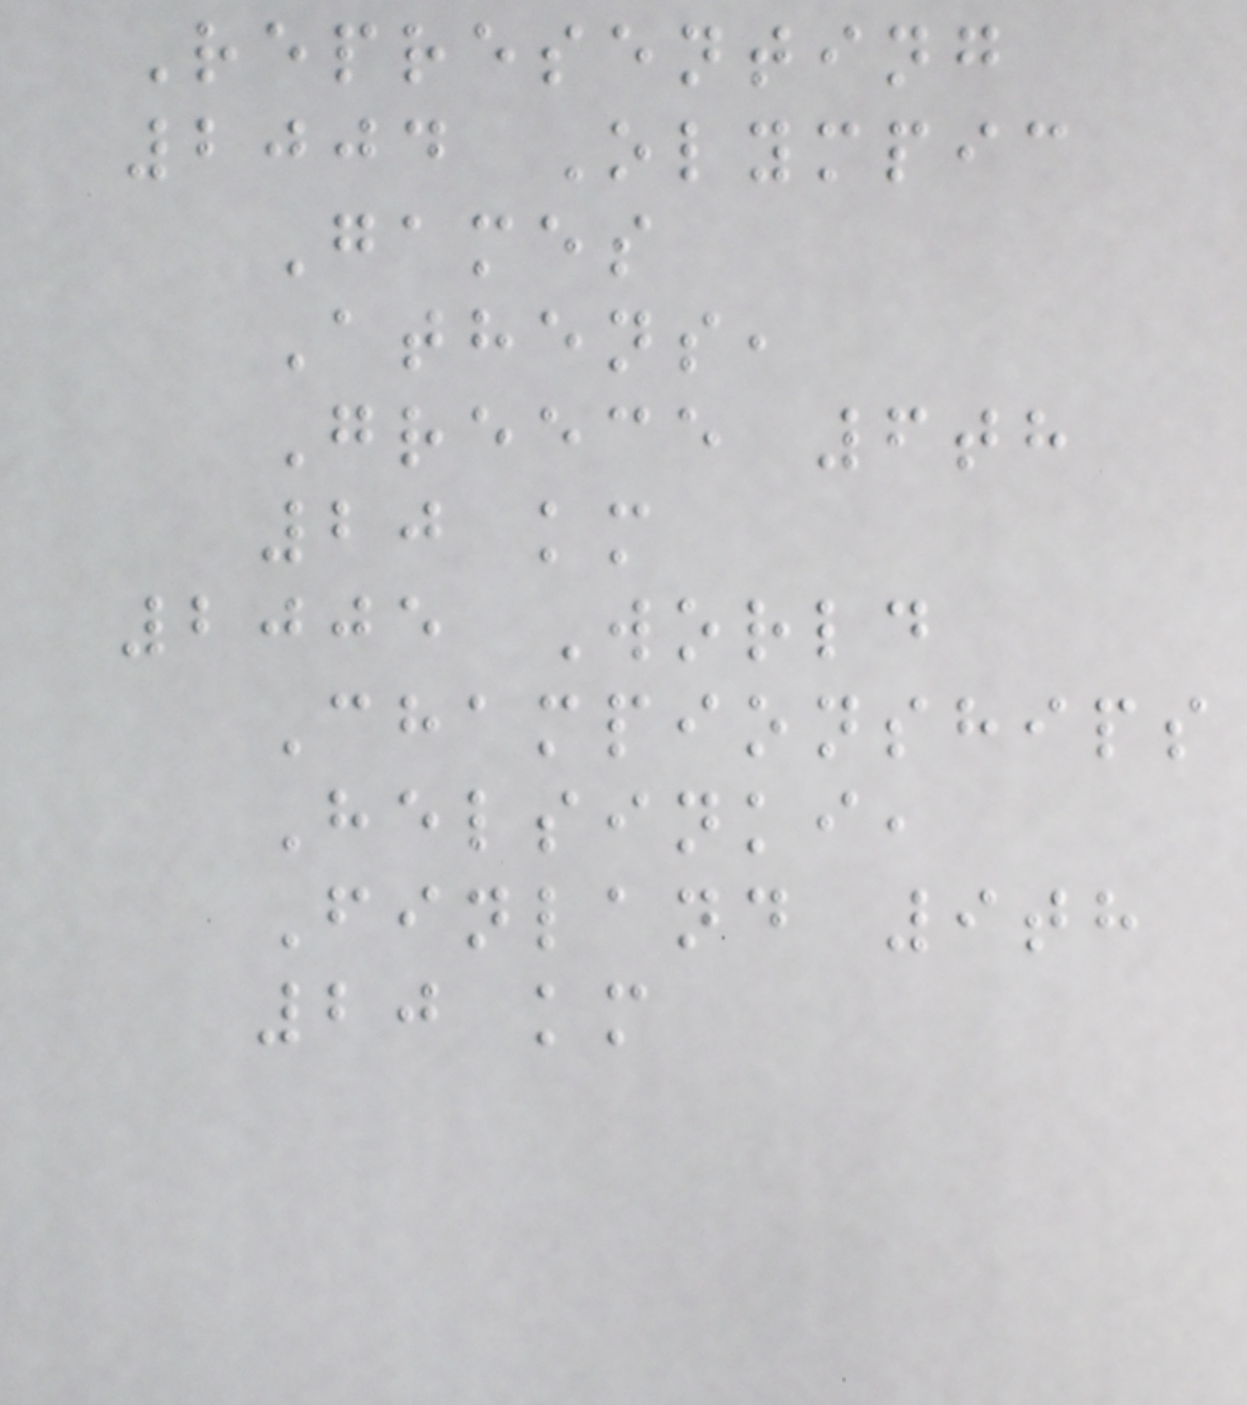Representing
2004 Olympic
Games
Athens,
Greece 6th
20 km
2005 World
Championships
Helsinki,
Finland 9th
20 km
